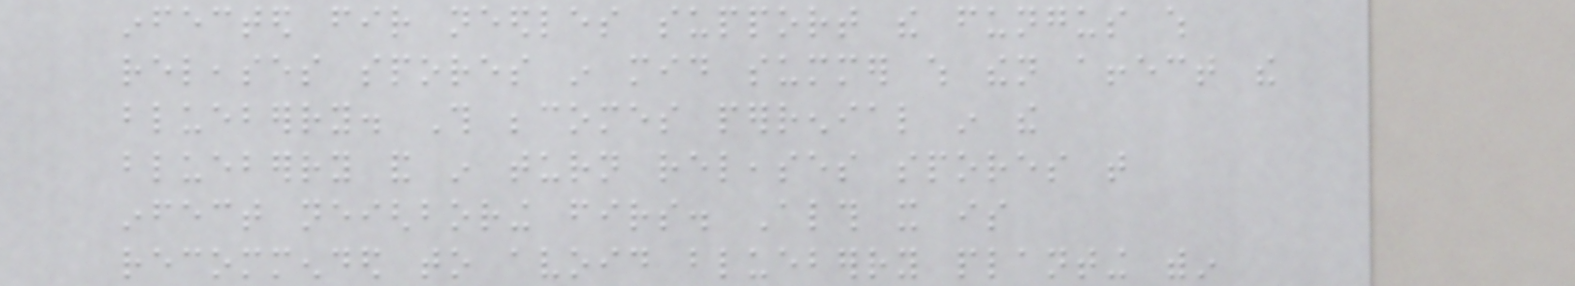infected fir needles support the fungus which
releases spores in mid summer which then affect the
blueberry. This becomes perrenial in the
blueberry and in turn releases spores that
infect neighboring firs. Although it is
recommended to avoid blueberry planting within
